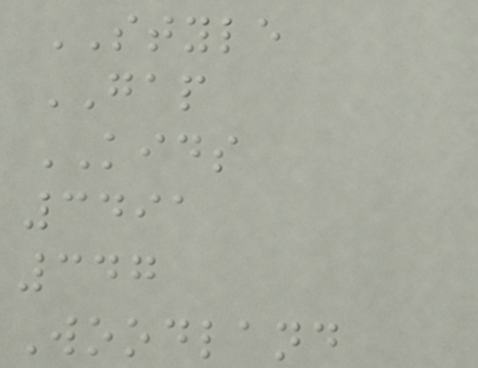STYLE
GAP
KIDS
3491
347
Woodland
